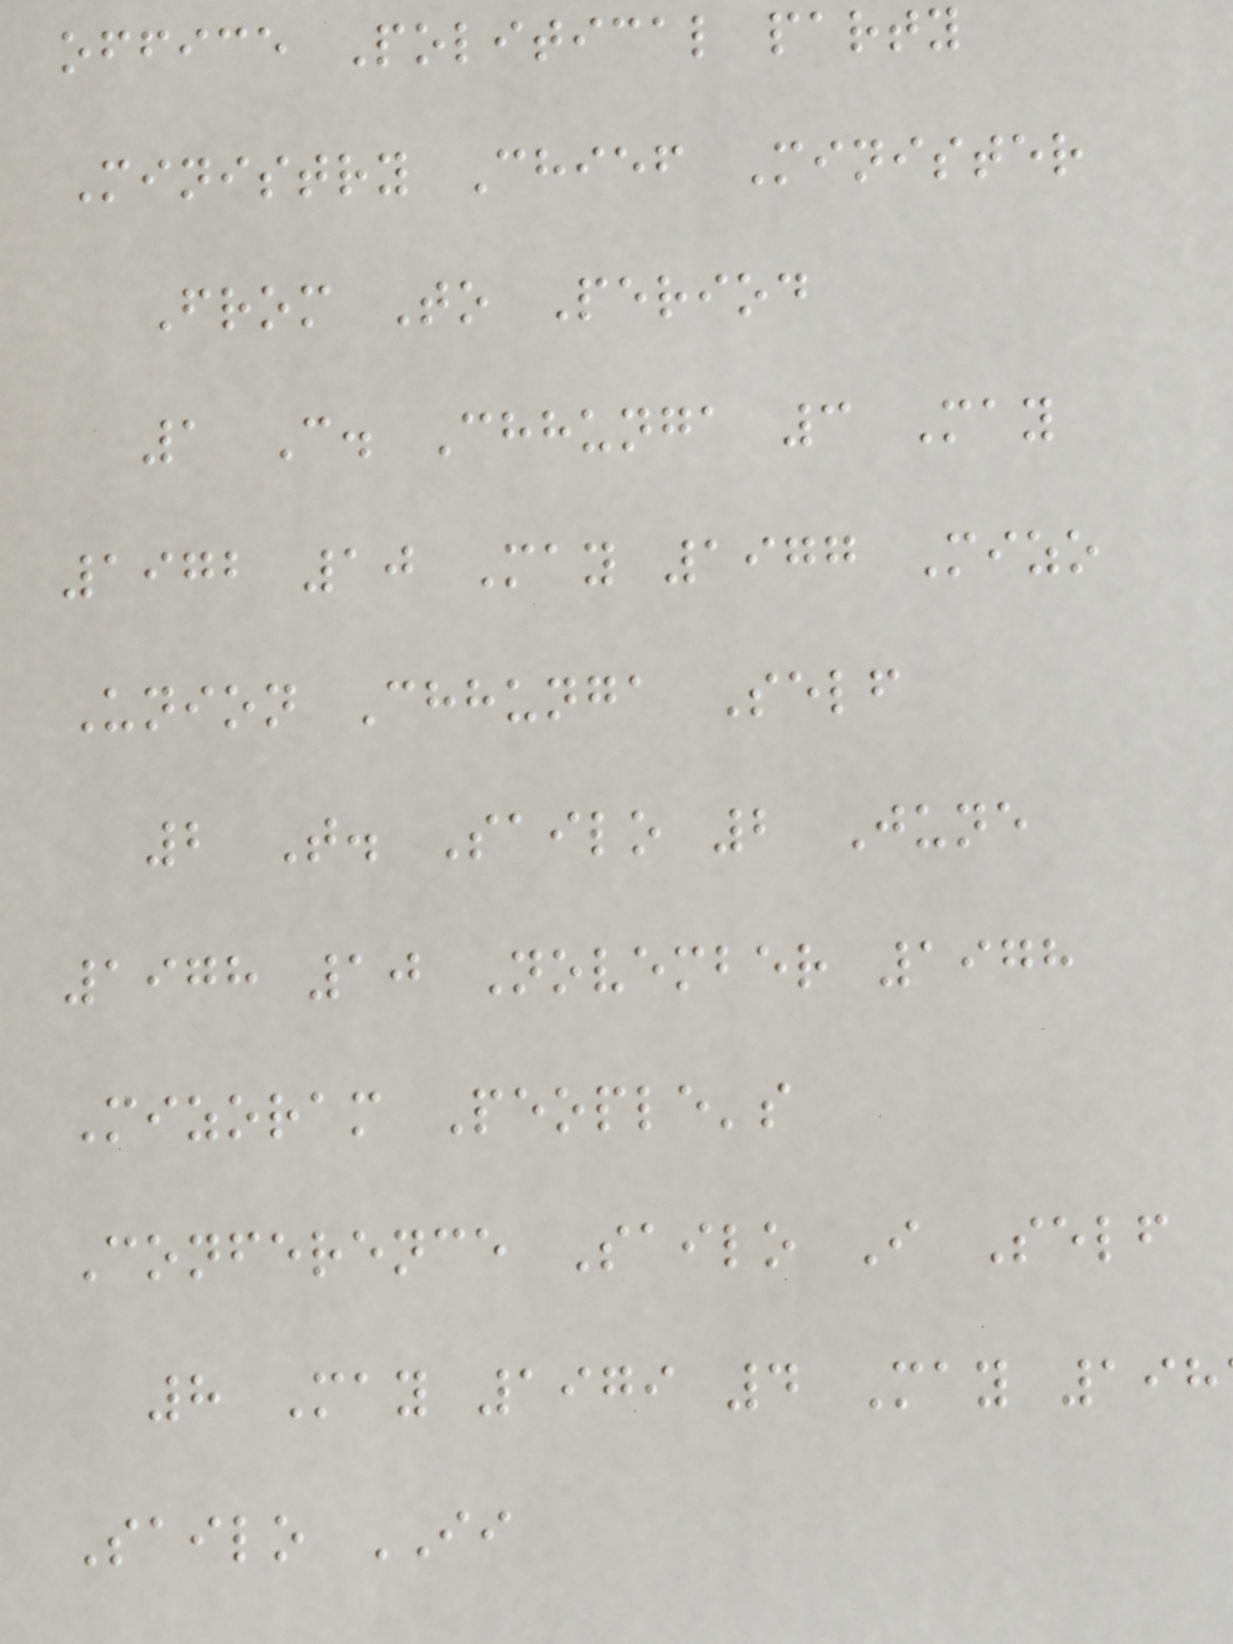office Political party
Ministry Chief Minister
From To Period
1 C. Chhunga 3 May
1972 10 May 1977 Mizo
Union Chhunga Self
2 T. Sailo 2 June
1978 10 November 1978
Mizoram People's
Conference Sailo I Self
8 May 1979 4 May 198
Sailo II
